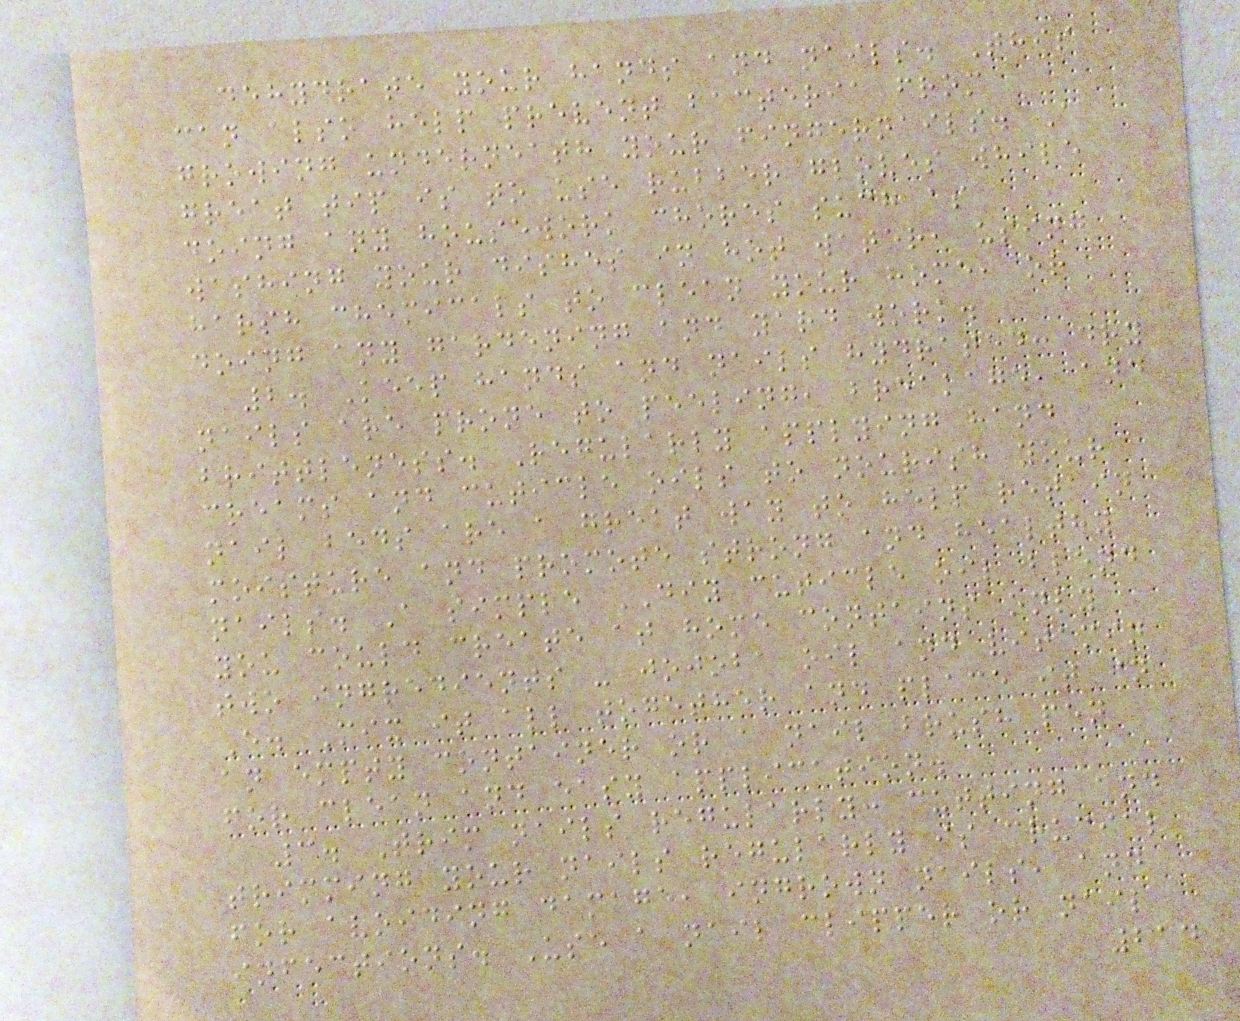dehydrate your hands and nails. This
can also help prevent bacteria from
growing underneath your fingernails. A
great tip is to use rubber gloves while
doing any housework chores such as
washing your dishes in hot water, using
harsh chemicals to clean your home, or
doing any gardening and yard work.
2. Keep hands and nails hydrated: dry
nails are prone to peeling, breakage, and
brittleness. Regularly applying hand
creams and cuticle oils to nourish your
nail beds are a great way to help retain
moisture and promote strong and healthy
nails. A simple DIY cuticle oil blend
you could create at home contains only
two ingredients - jojoba oil and vitamin
E. Mix it all together and place it in
an empty container or a nail brush pen
for clean and easy application.
3. Trim nails regularly: cutting and
trimming your nails regularly is crucial
for avoiding damage, ingrown nails, and
infections. Use a nail clipper or nail
214
